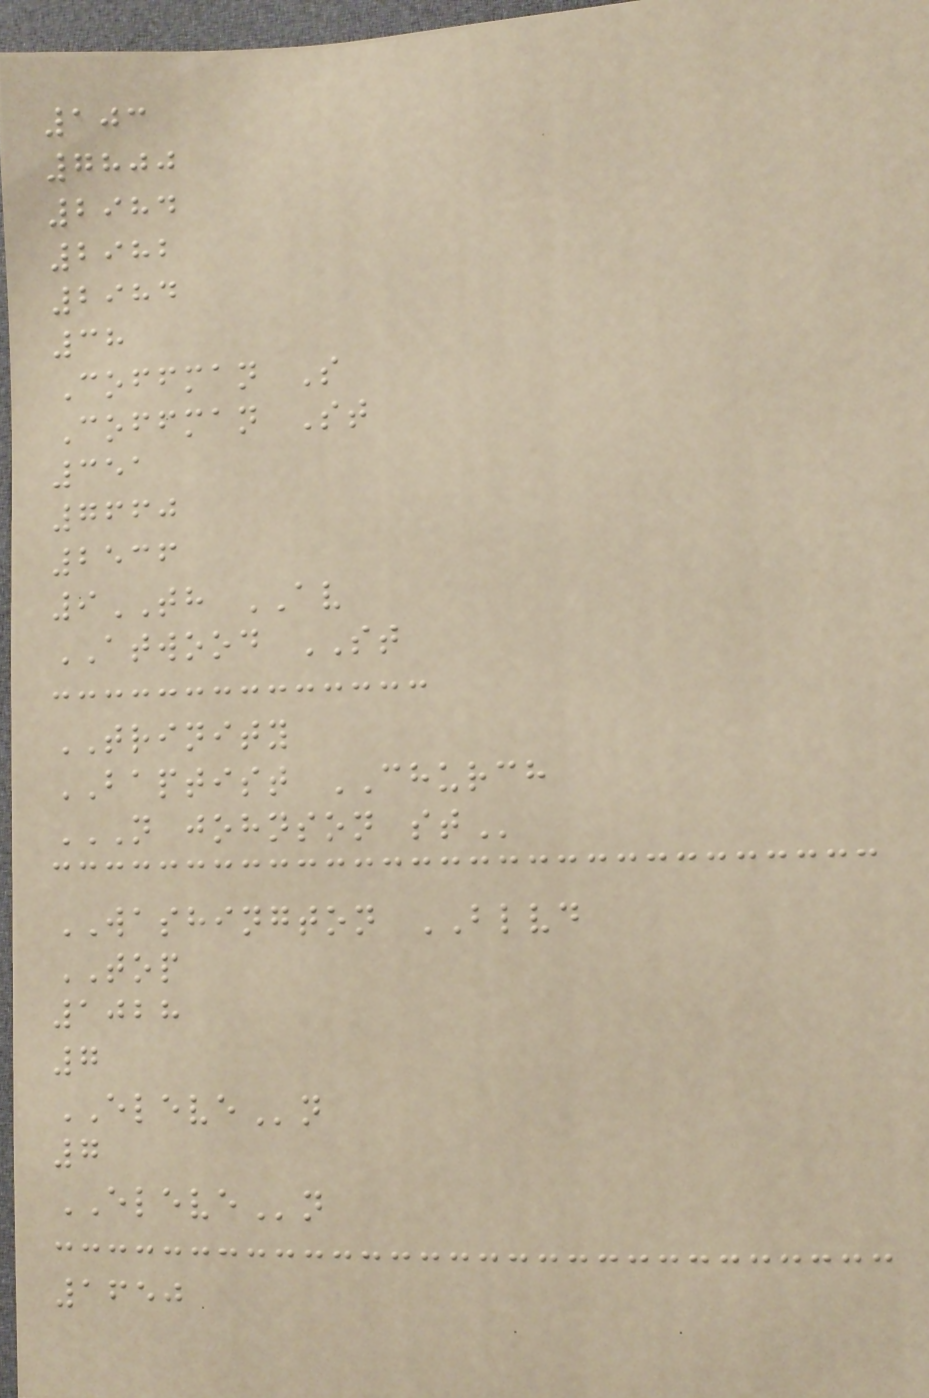103
7800
2984
2982
2984
38
Coffman S
Coffman St
351
7660
2536
9TH AV
ATWOOD ST
TRINITY
BAPTIST CHURCH
N JOHNSON ST
WASHINGTON BLVD
TOP
1028
7
ELEVEn
7
ELEVEn
1650
